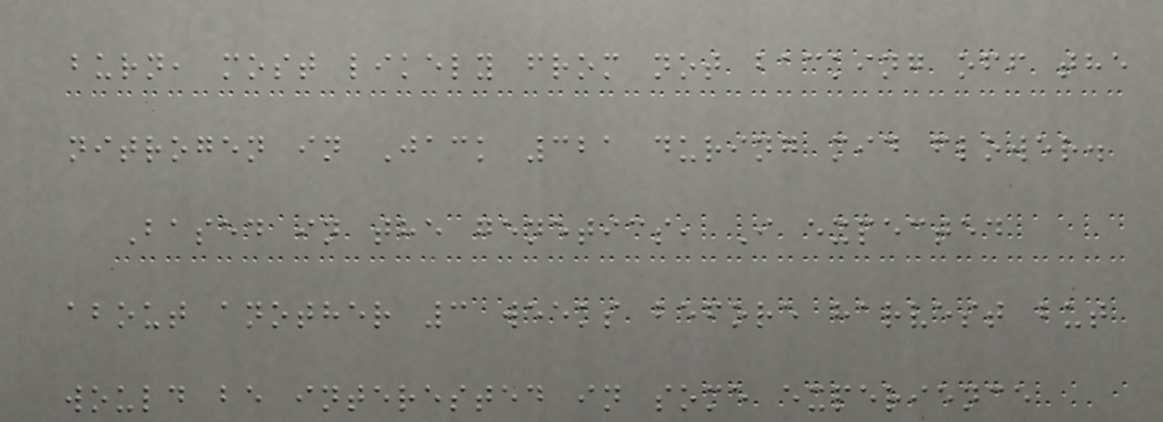burn, most likely from not backing off the
nitrogen in Jack 321 during mid flower.
Based in the genetics, I expected
about another 3 weeks before harvest but
would be interested in some experience
